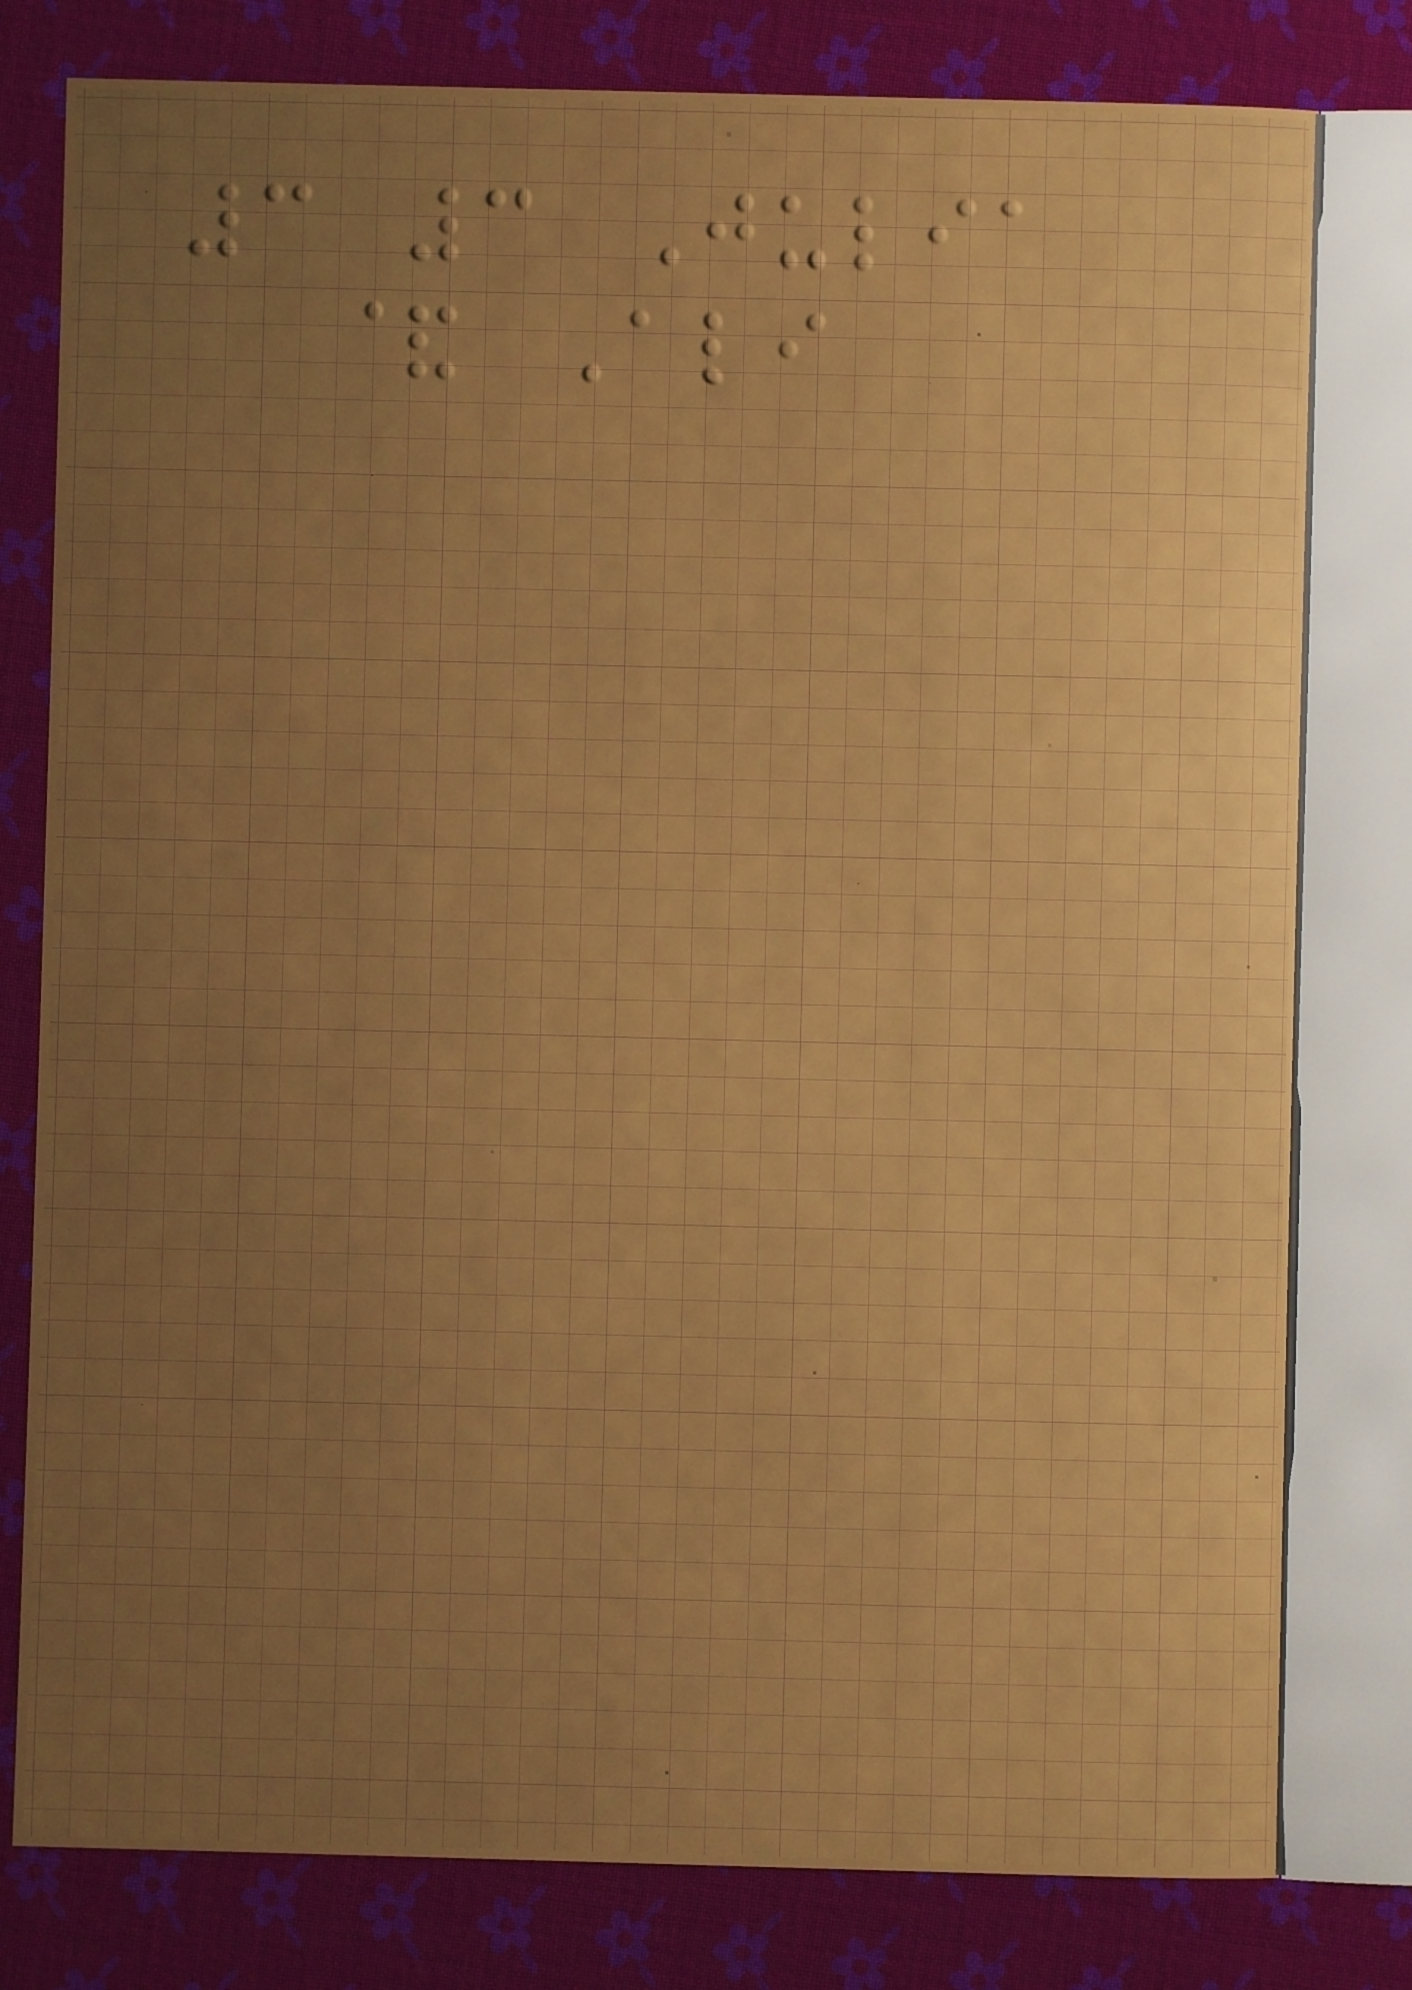3 3 Julia
& Ali
